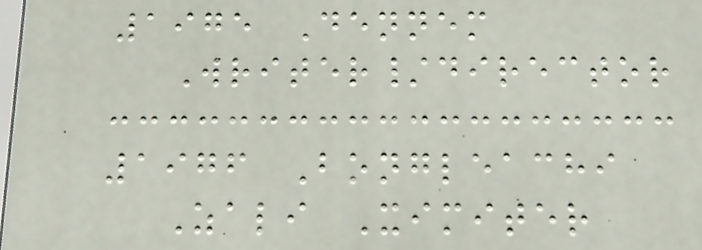1975 Dennem
Writer/director
1976 Bongleachi
Zali Ximiter
